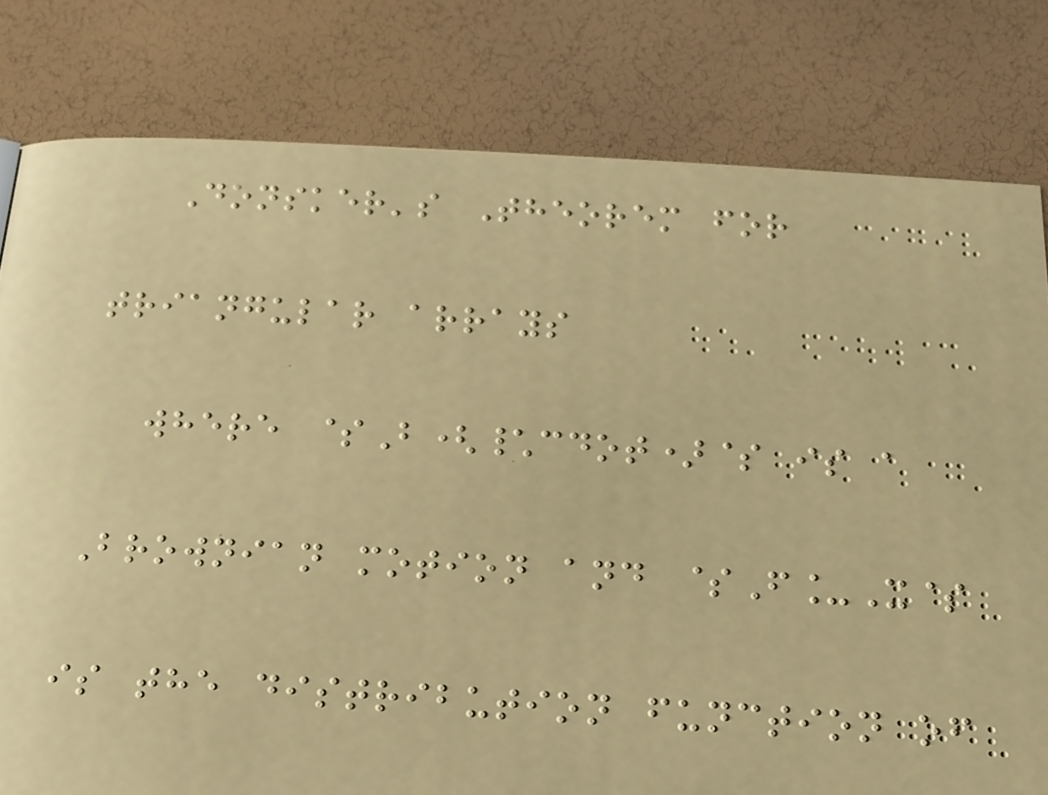Donsker's Theorem for
triangular arrays
where $B(\cdot)$ is a
Brownian motion and $F_X$
is the distribution function of
